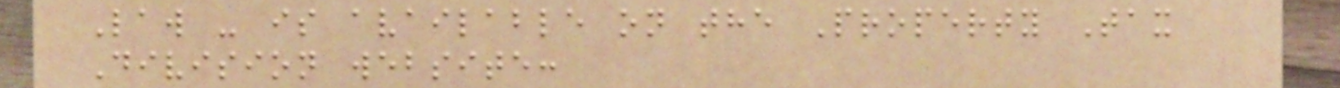Law - is available on the Property Tax
Division website:
